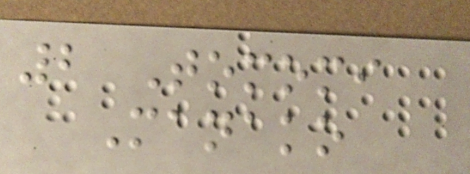2 Tomomi
Manako
